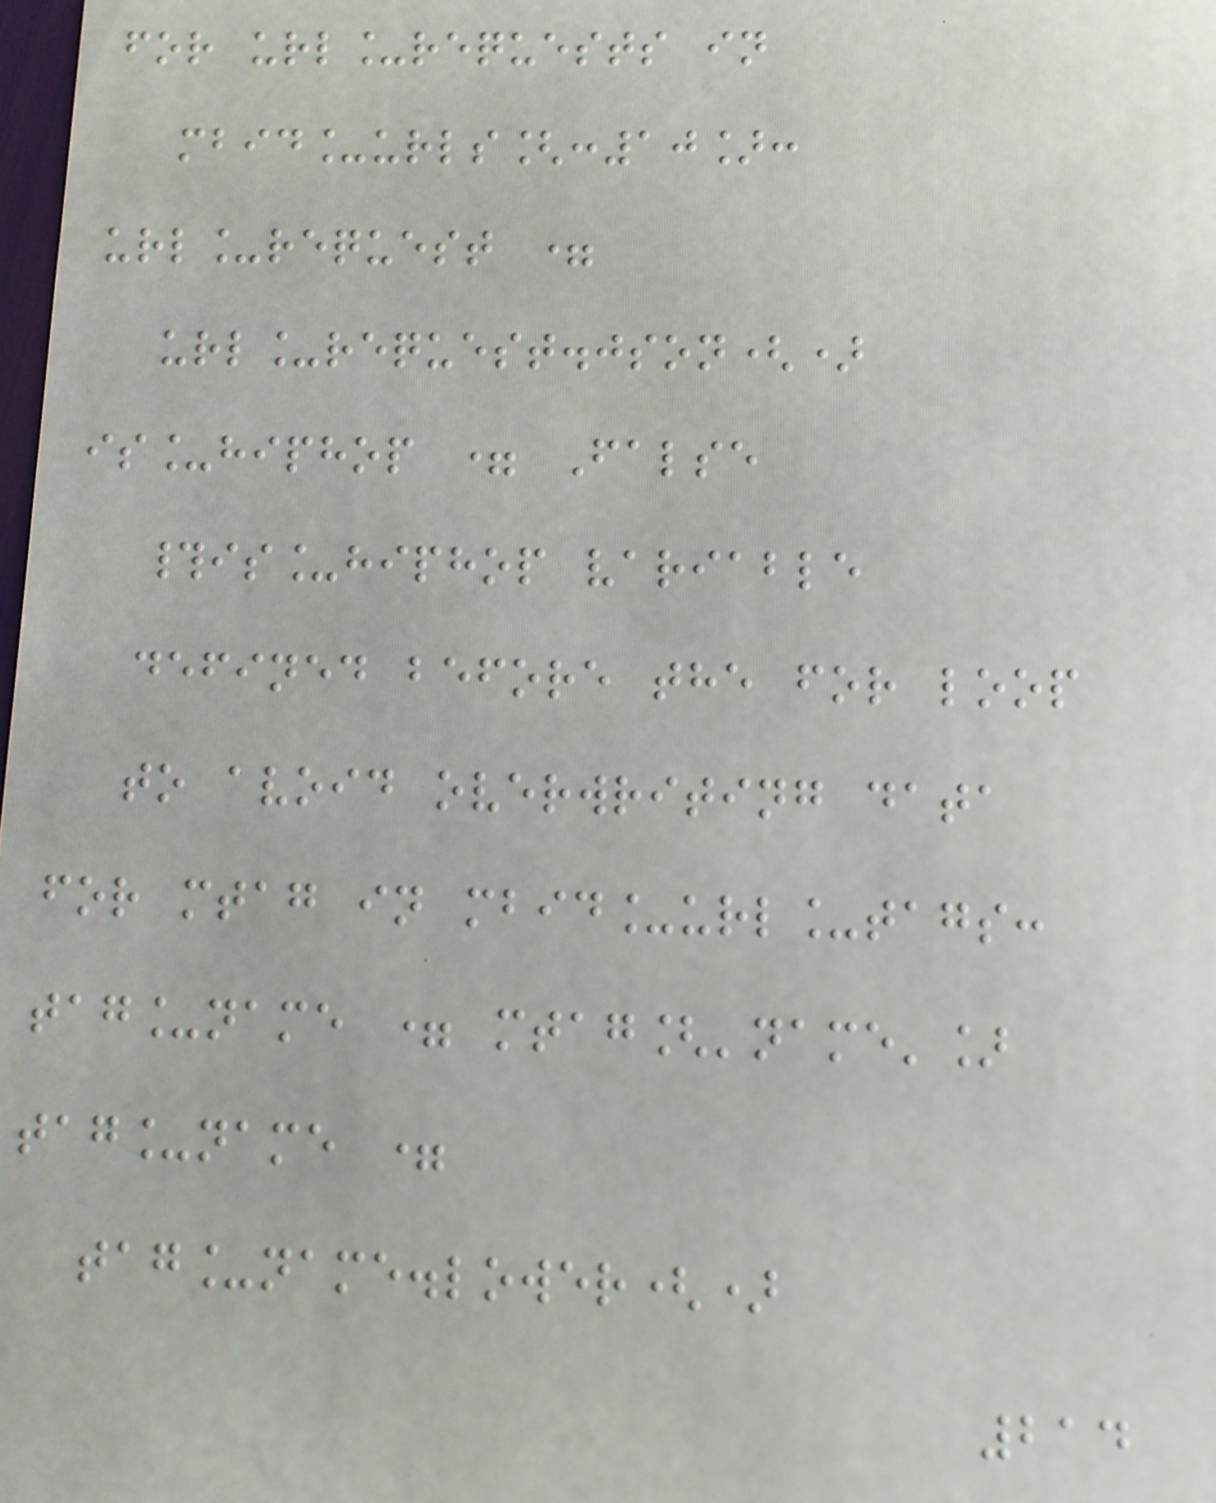for url_requests in
mbid_urls[:10]:
url_request =
url_request.json()
is_hiphop = False
#is_hiphop variable
defined before the for loop
to avoid overwriting data
for mtag in mbid_url_tags:
tag_name = mtag['name']
tag_name =
tag_name.lower()
214
